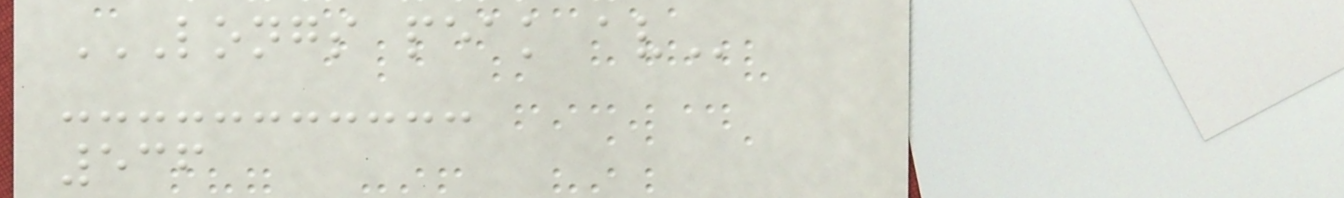LONGS PEAK AV
536
